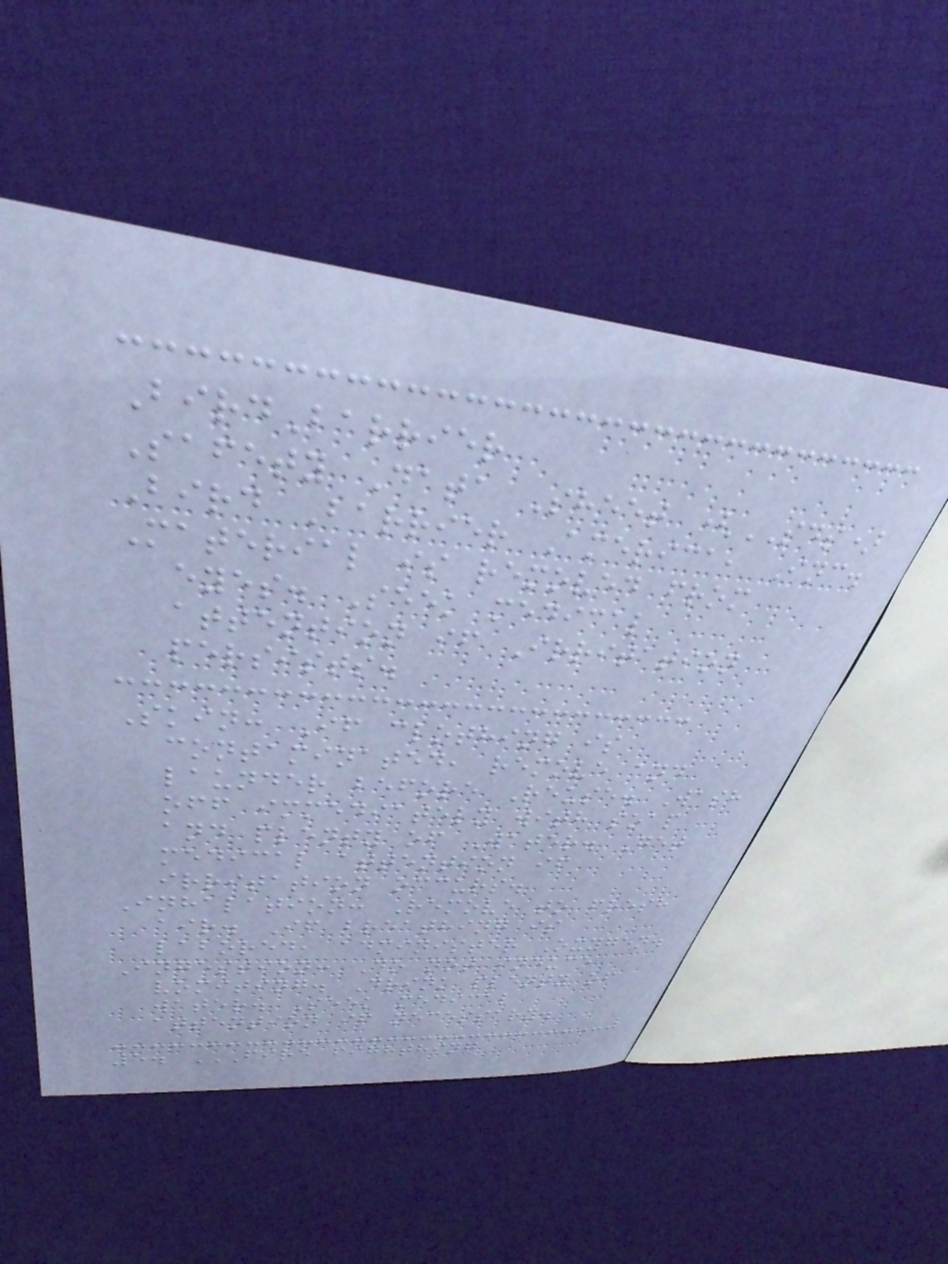BirdBarrier
Safety Data Sheet (SDS)
Bird Barrier America, Inc.
Material is removed from
eyes. Seek medical
attention if Irritation
persists.
Skin: If clothing is
contaminated, remove and
launder before Reuse. Wash
off immediately with soap
and plenty of Water. Get
medical attention if
irritation occurs.
Inhalation: Remove to fresh
air. If breathing is
labored, administer Oxygen.
Ingestion: Do not induce
vomiting. Drink plenty of
water. Seek medical
attention if necessary.
5. FIRE FIGHTHING
